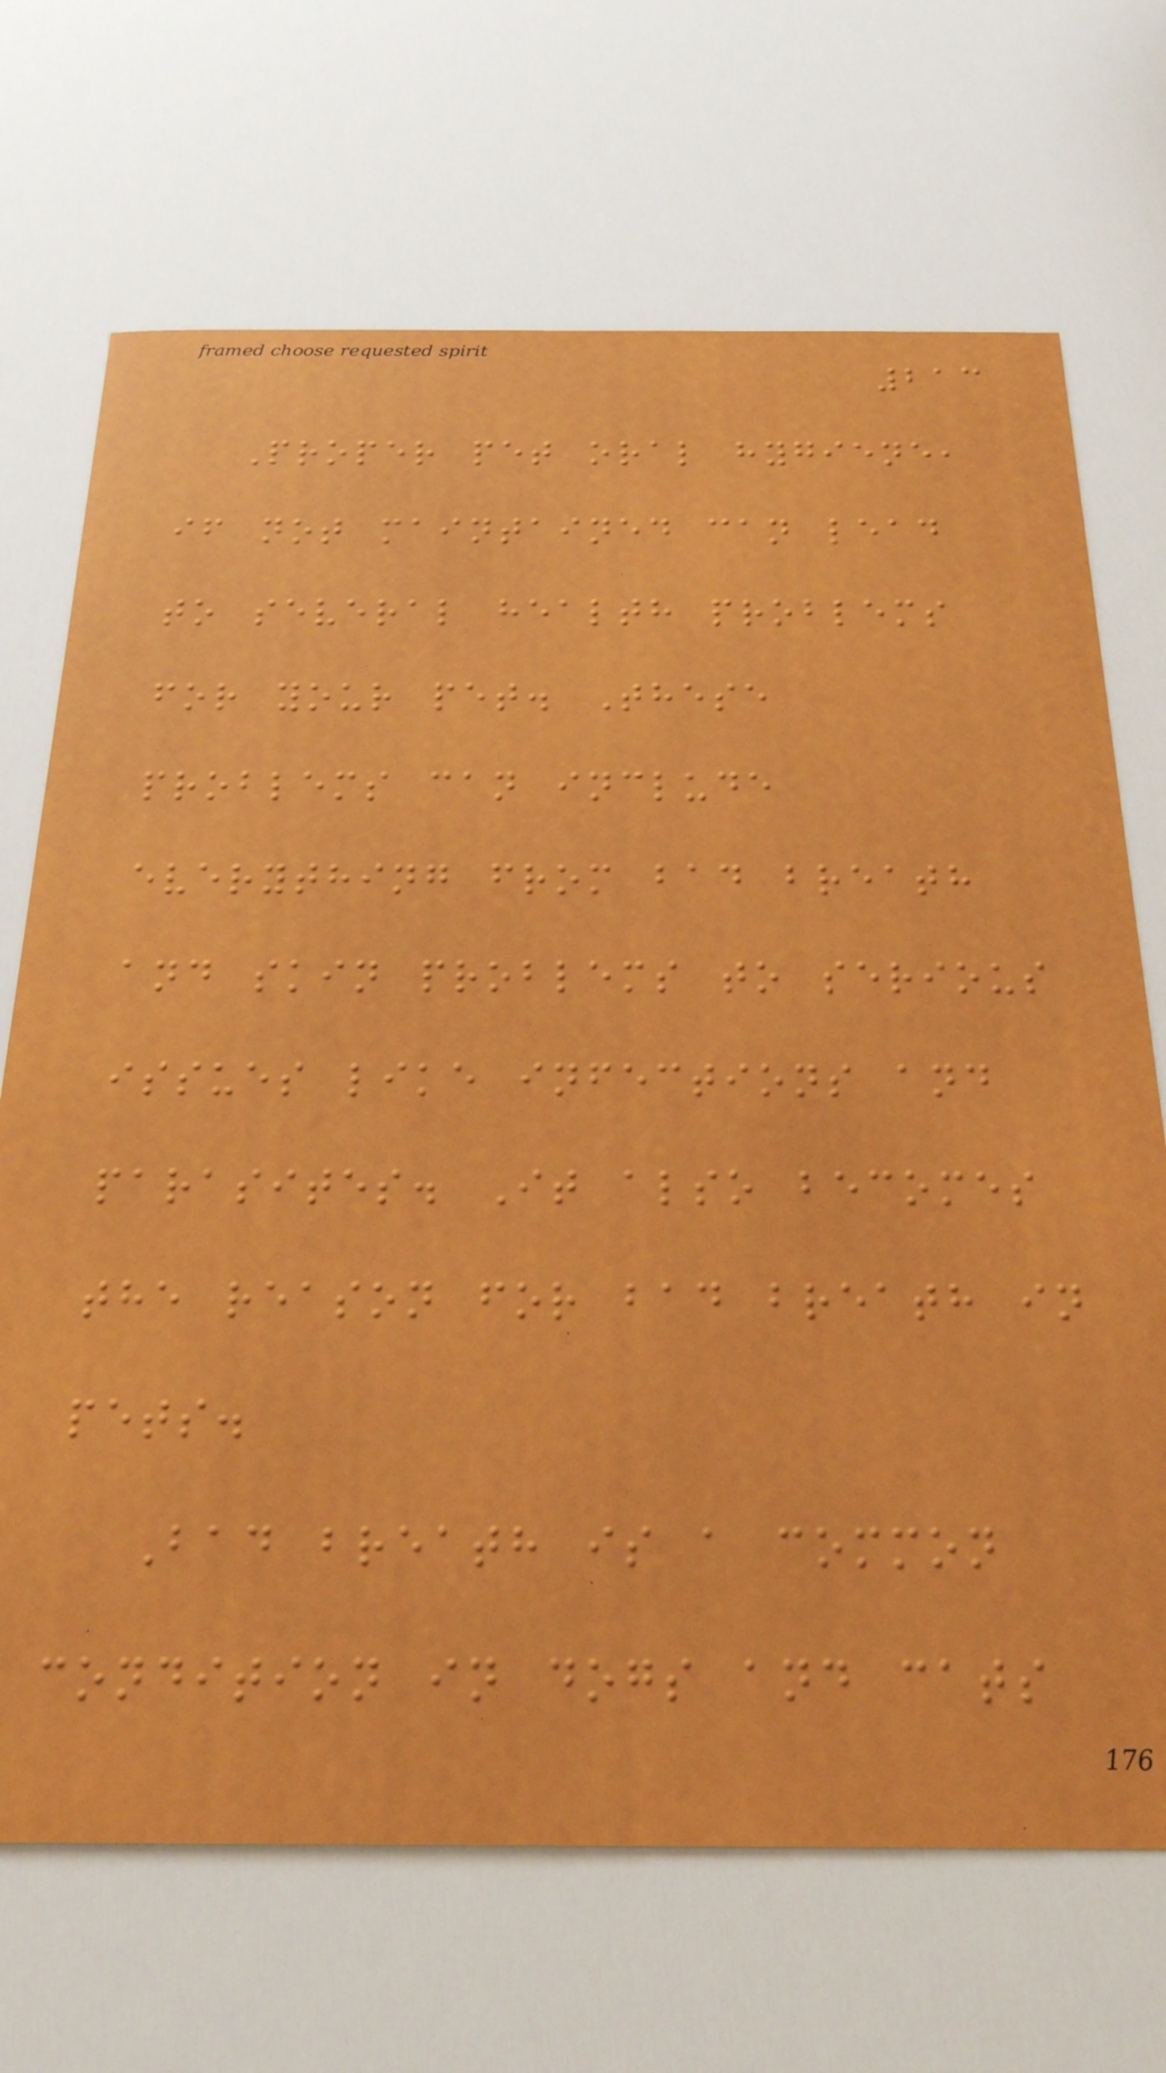213
Proper pet oral hygiene,
if not maintained can lead
to several health problems
for your pet. These
problems can include
everything from bad breath
and skin problems to serious
issues like infections and
parasites. It also becomes
the reason for bad breath in
pets.
Bad breath is a common
condition in dogs and cats
